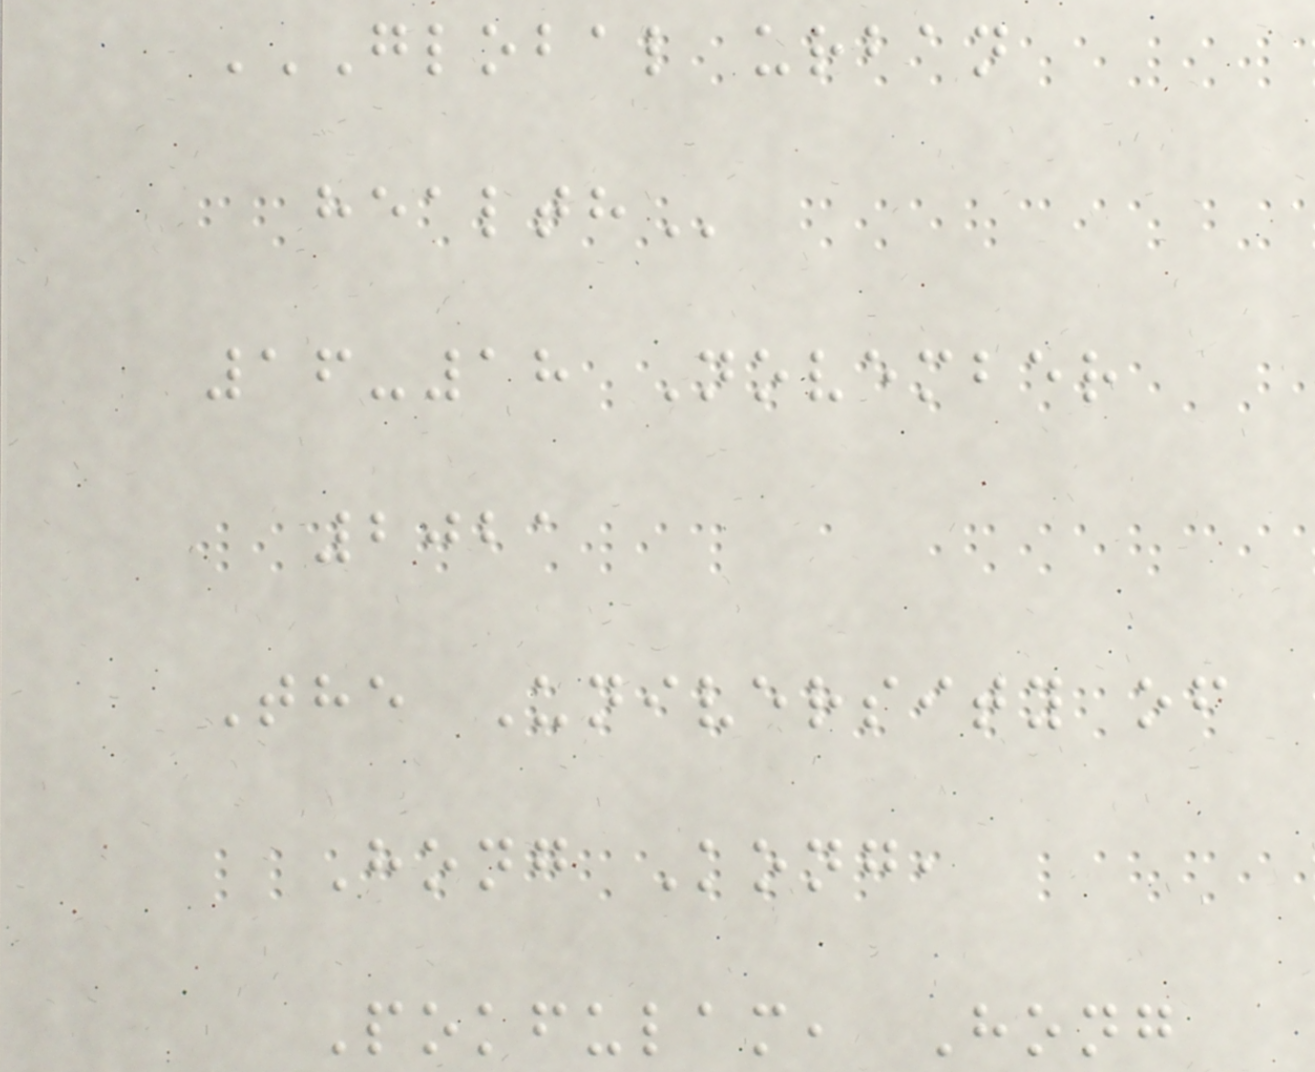GLOBAL URBAN
HEALTH
16-18 November
2021
The University of
Hong Kong,
Pokfulam, Hong
